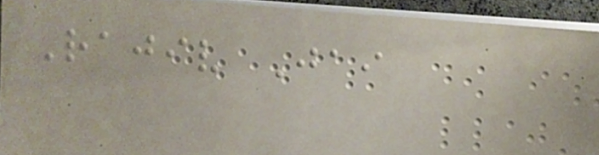Rajiv Jai
